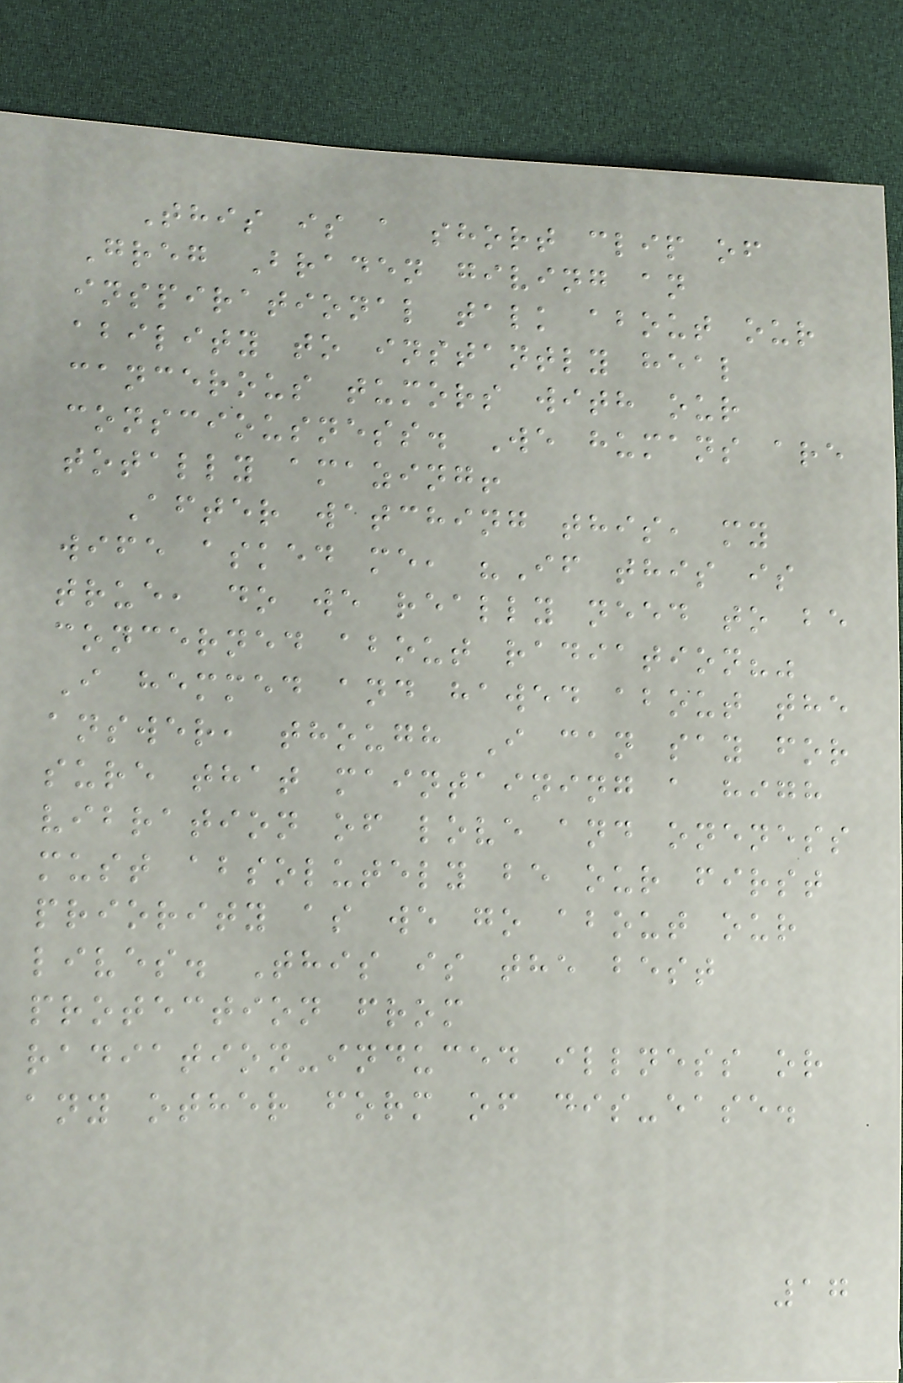This is a short clip of
Greg Braden giving an
inspirational talk about our
ability to instantly heal
cancerous tumors with our
consciousness. We humans are
totally amazing!
After watching this, my
wife asked me, "If this is
true, do we really need to be
concerned about radiation?"
I hemmed and hawed about the
answer, though I can say for
sure that maintaining a high
vibration of love and oneness
must absolutely be our first
priority as we go about our
lives. This is the best
protection from
radiation-induced illness or
any other form of dis-ease.
17
